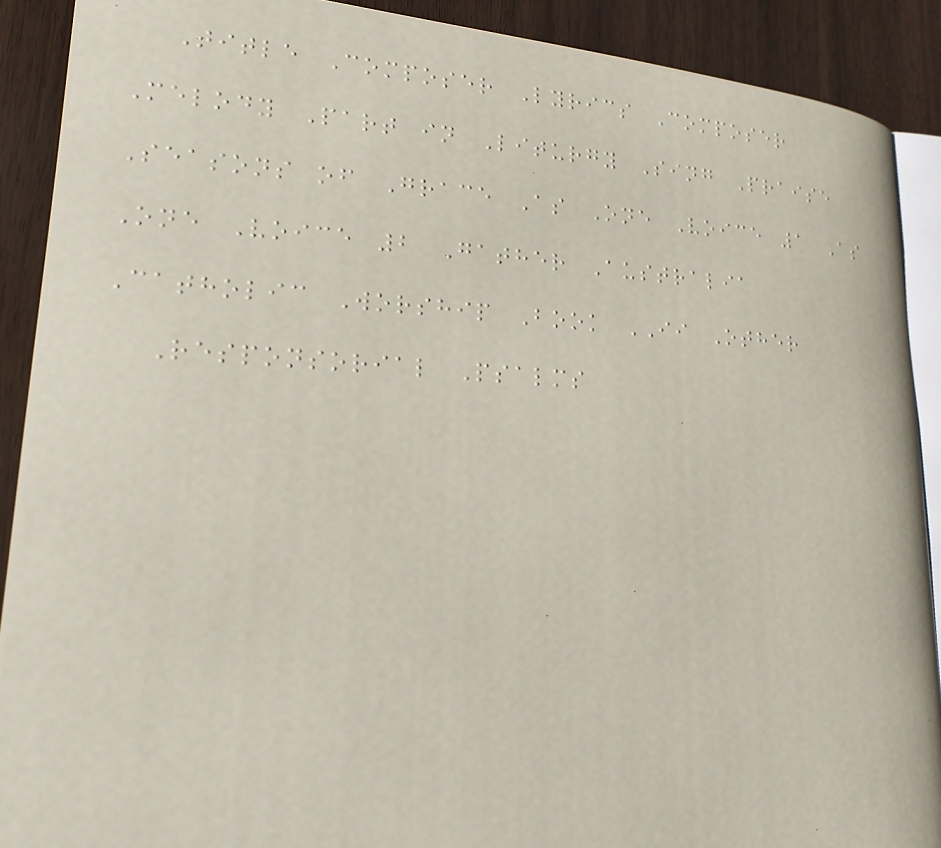Title Composer Lyrics Composer
Melody Part in Liturgy Sing Praise
Seasons of Grace As One Voice 1 As
One Voice 2 Gather Australia
Catholic Worship Book II Other
Responsorial Psalms
